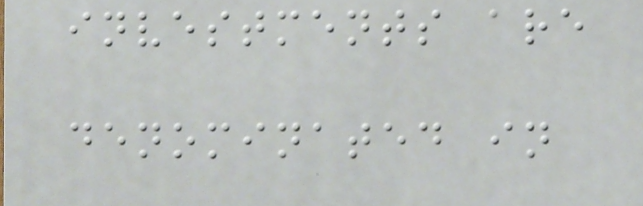investments are
denominated in
